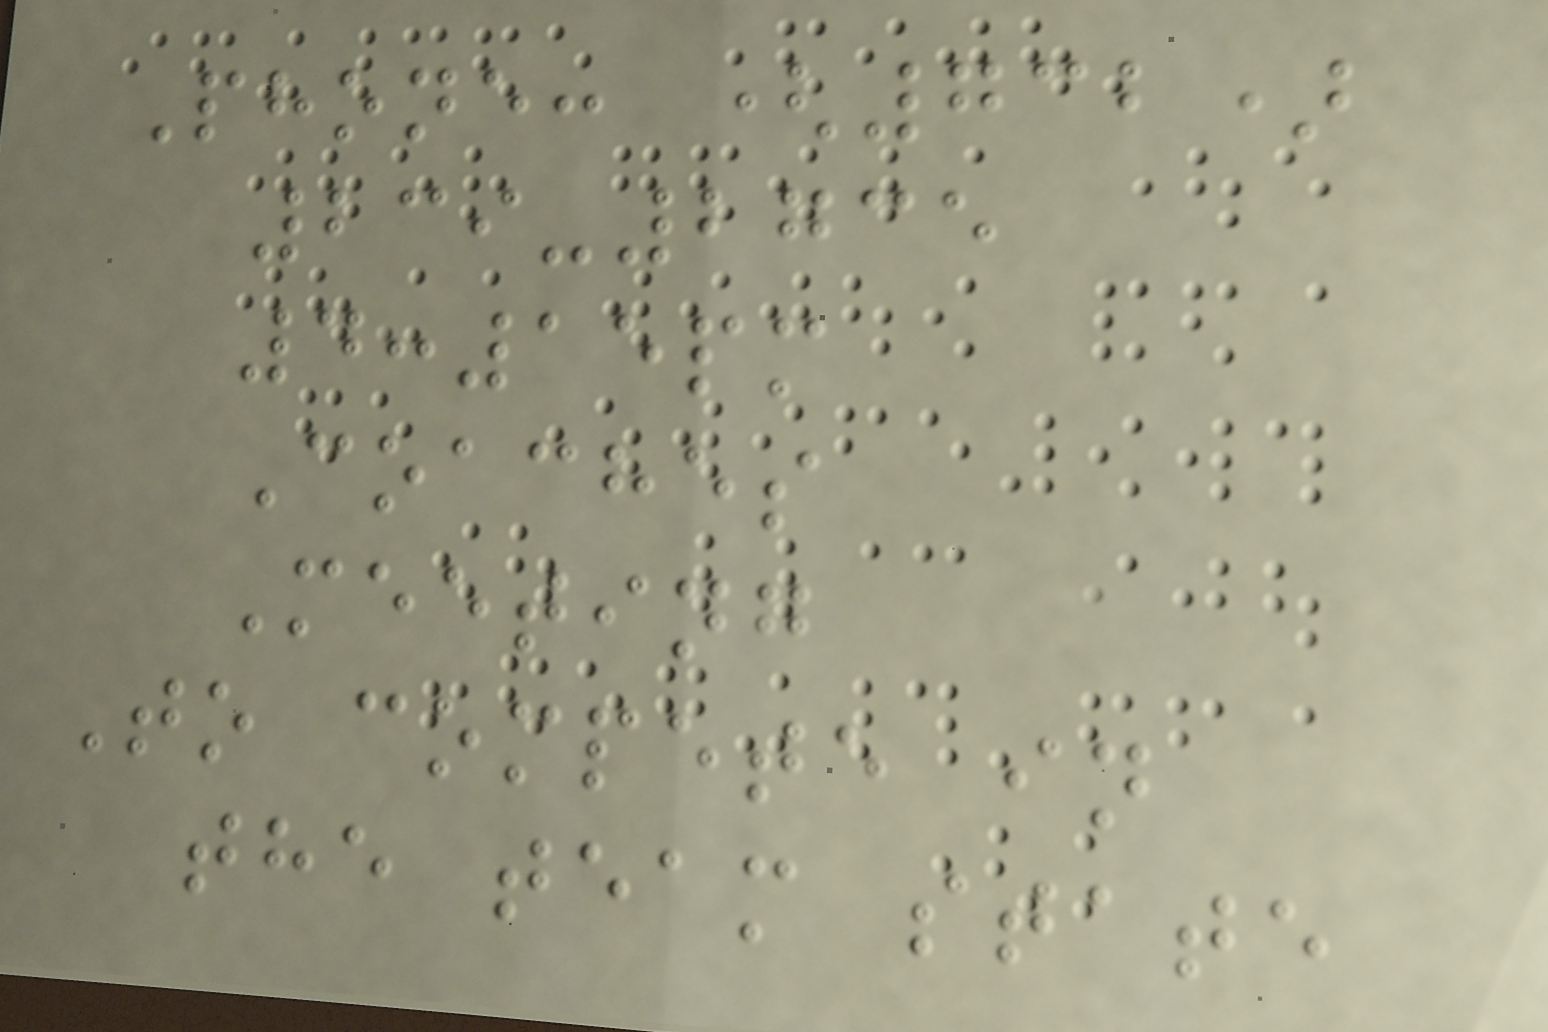Phone: (732)
239-2735
4:15pm
Coaches
Meeting
To compete in
the team state
